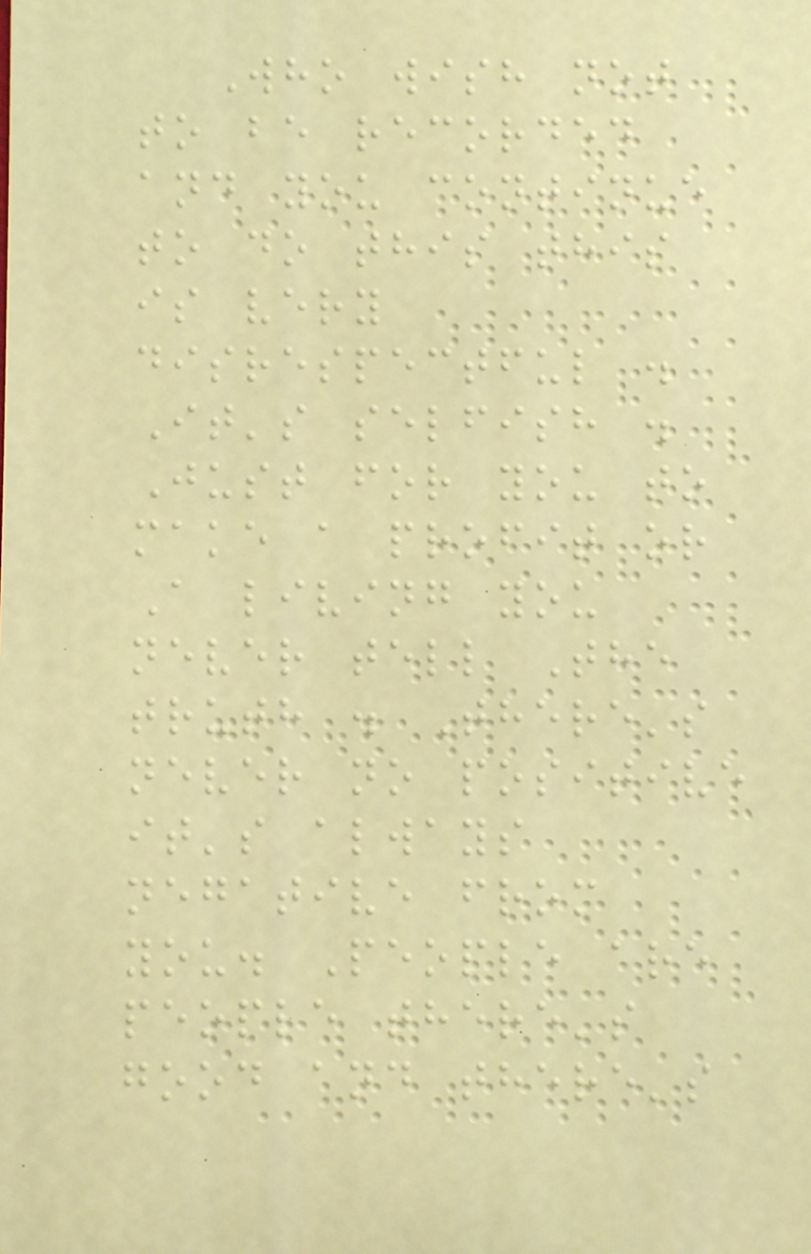Who wish not
to be recorded
and you continue
to do this this
is very
disrespectful .
It's selfish .
Just for you to
make a profit or
A living you
never tell The
truth . There's
never no positive
it's always
negative from
you. People are
people there's
good and there's
